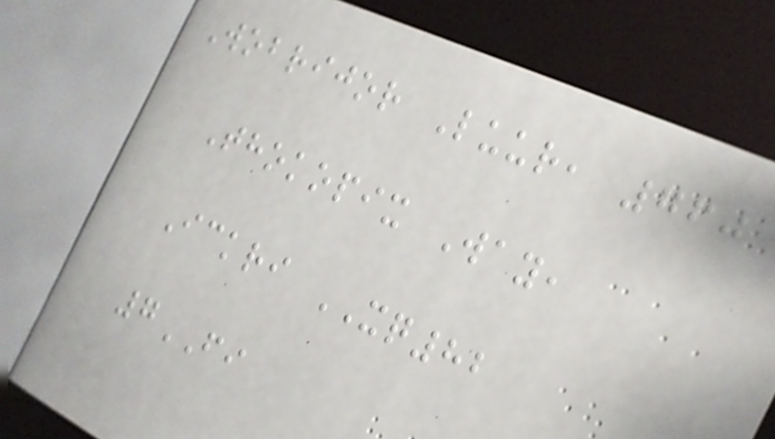Wobrijor Luur, 760
Thokopix Way,
Ickri XQ82
7FI
